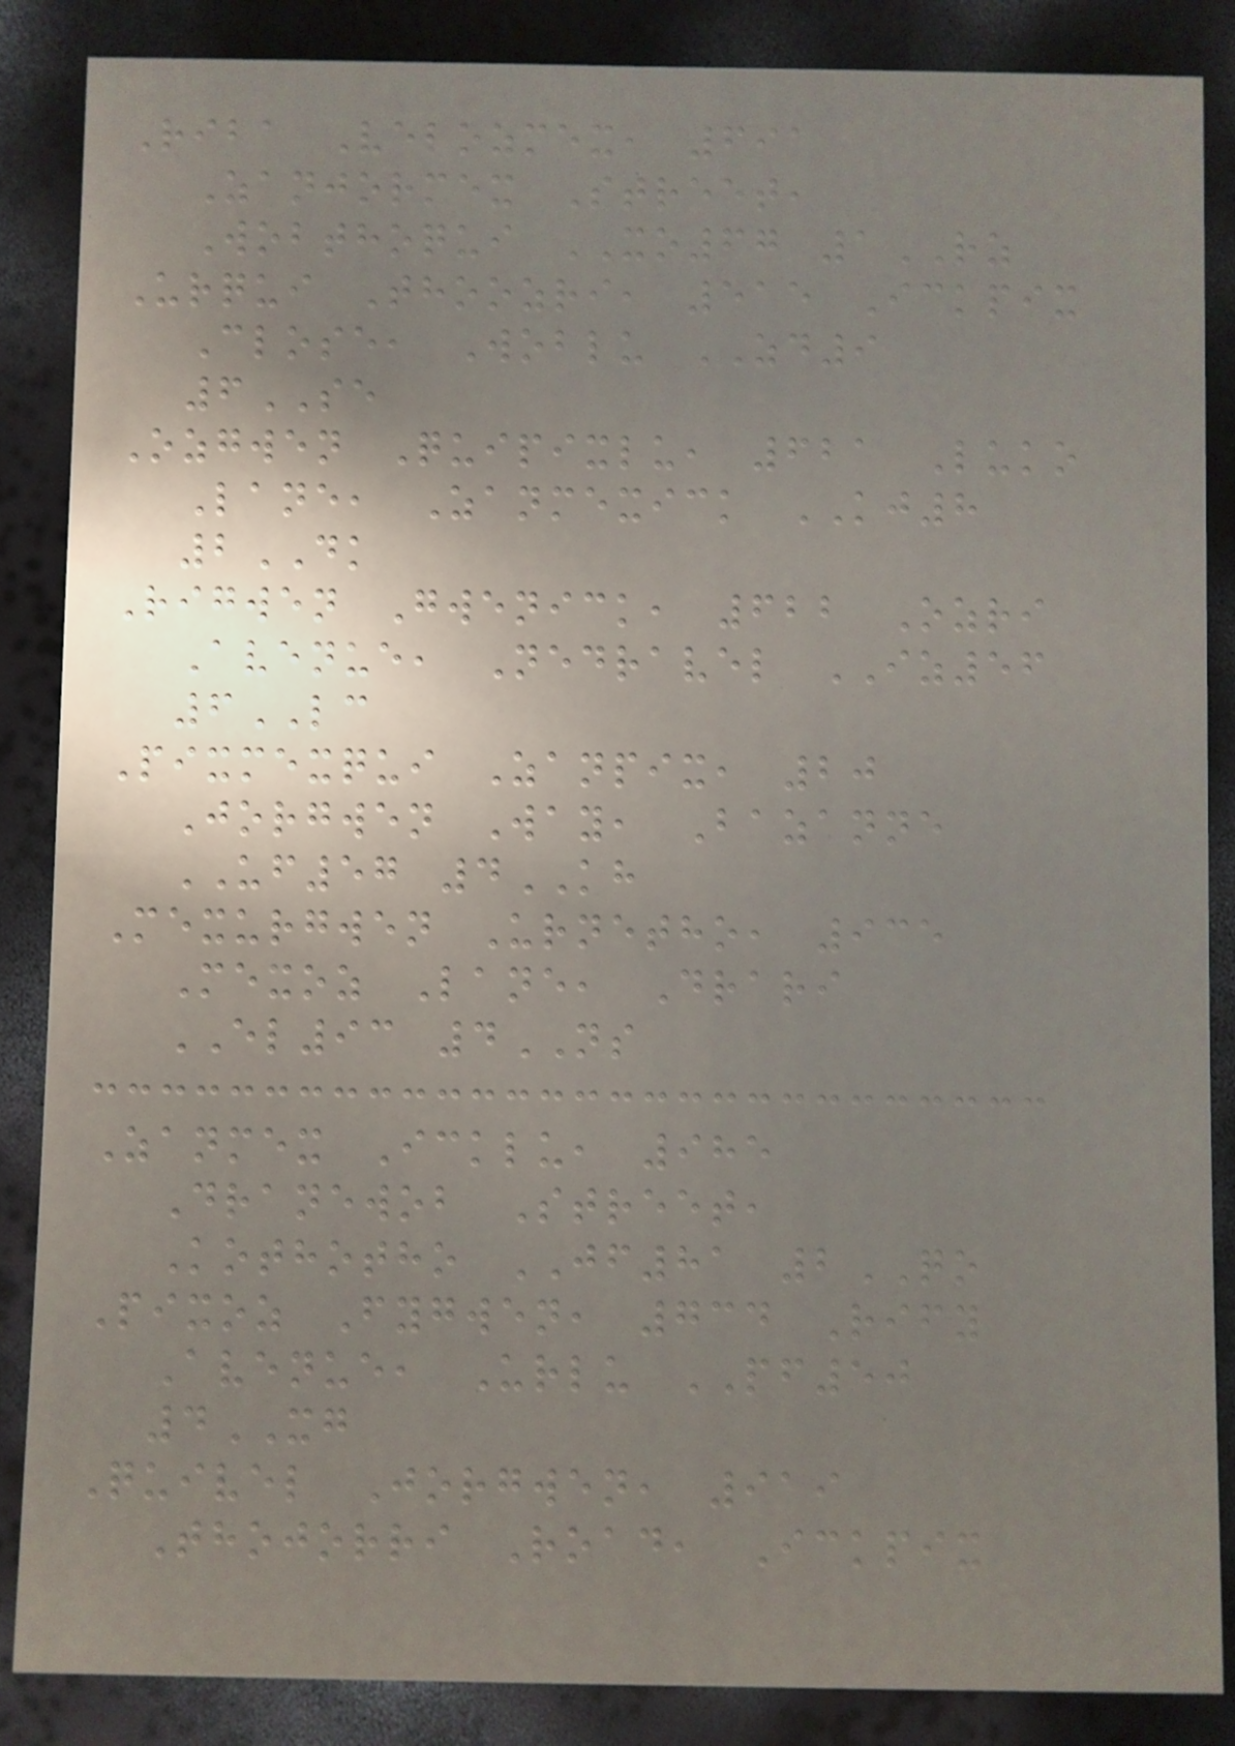Riba Velozmex, 691
Zanjormex Street,
Wobthoqui XO67 1RZ
Urqui Thoozri, 515 Ickpix
Close, Woblu ZD9
6SE
Ozgwen Quipixlu, 621 Luko
Lane, Zanmexick KJ8
2DK
Rigwen Gwenick, 622 Ozri
Avenue, Nedravel IZ56
6LC
Pixmexqui Zanpix, 20
Jorgwen Way, Bazanne
UF57 4KH
Mexurgwen Urnetho, 935
Mexoz Lane, Drari
EL93 4NS
Zanmex Icklu, 985
Dranewob Street,
Kothotho JF81 2QO
Pixoz Fygwen, 734 Rify
Avenue, Urlu PF50
4XG
Quivel Jorgwen, 919
Thojorri Road, Ickpix
